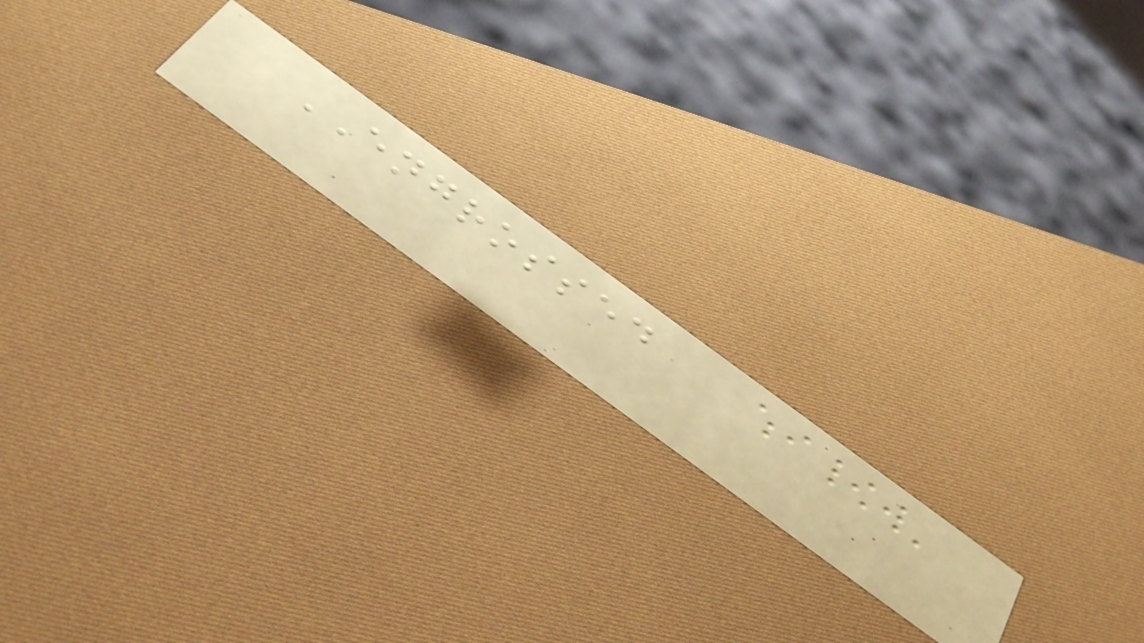ENGROSSED
